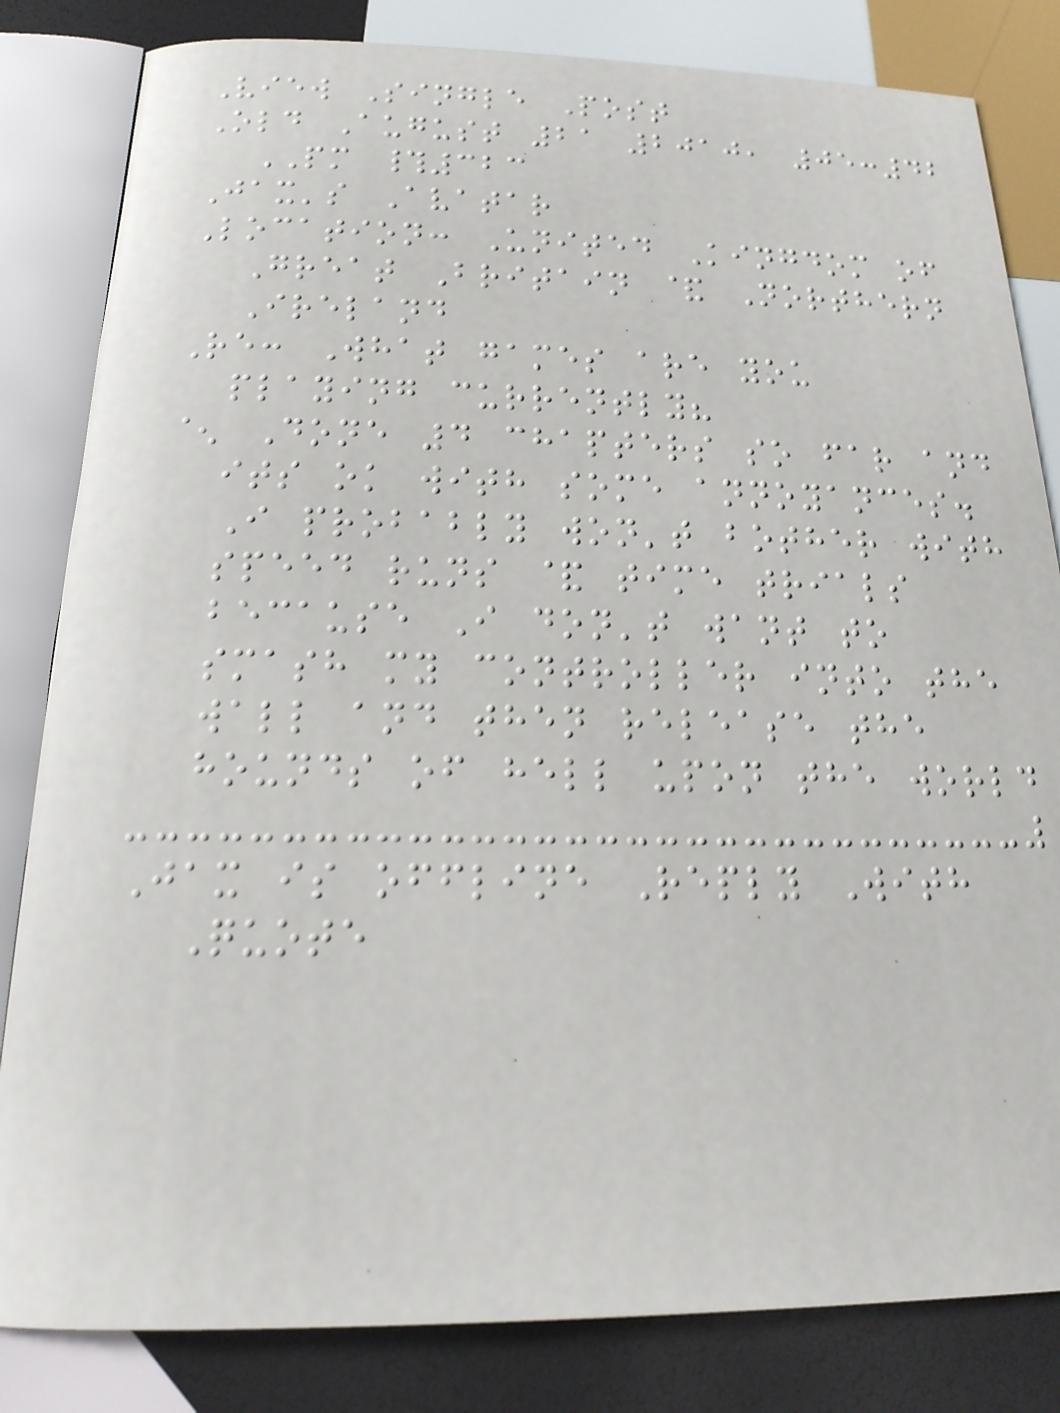View Single Post
Old August 21 2010, 05:42
PM #323
Jax's Avatar
Location: United Kingdom of
Great Britain & Northern
Ireland
Re: What games are you
playing currently?
^ Done 4 chapters so far and
its ok with some annoyances.
I probably won't bother with
speed runs & time trials
because I don't want to
smash my controller into the
wall and then release the
hounds of hell upon the world
Jax is offline Reply With
Quote
